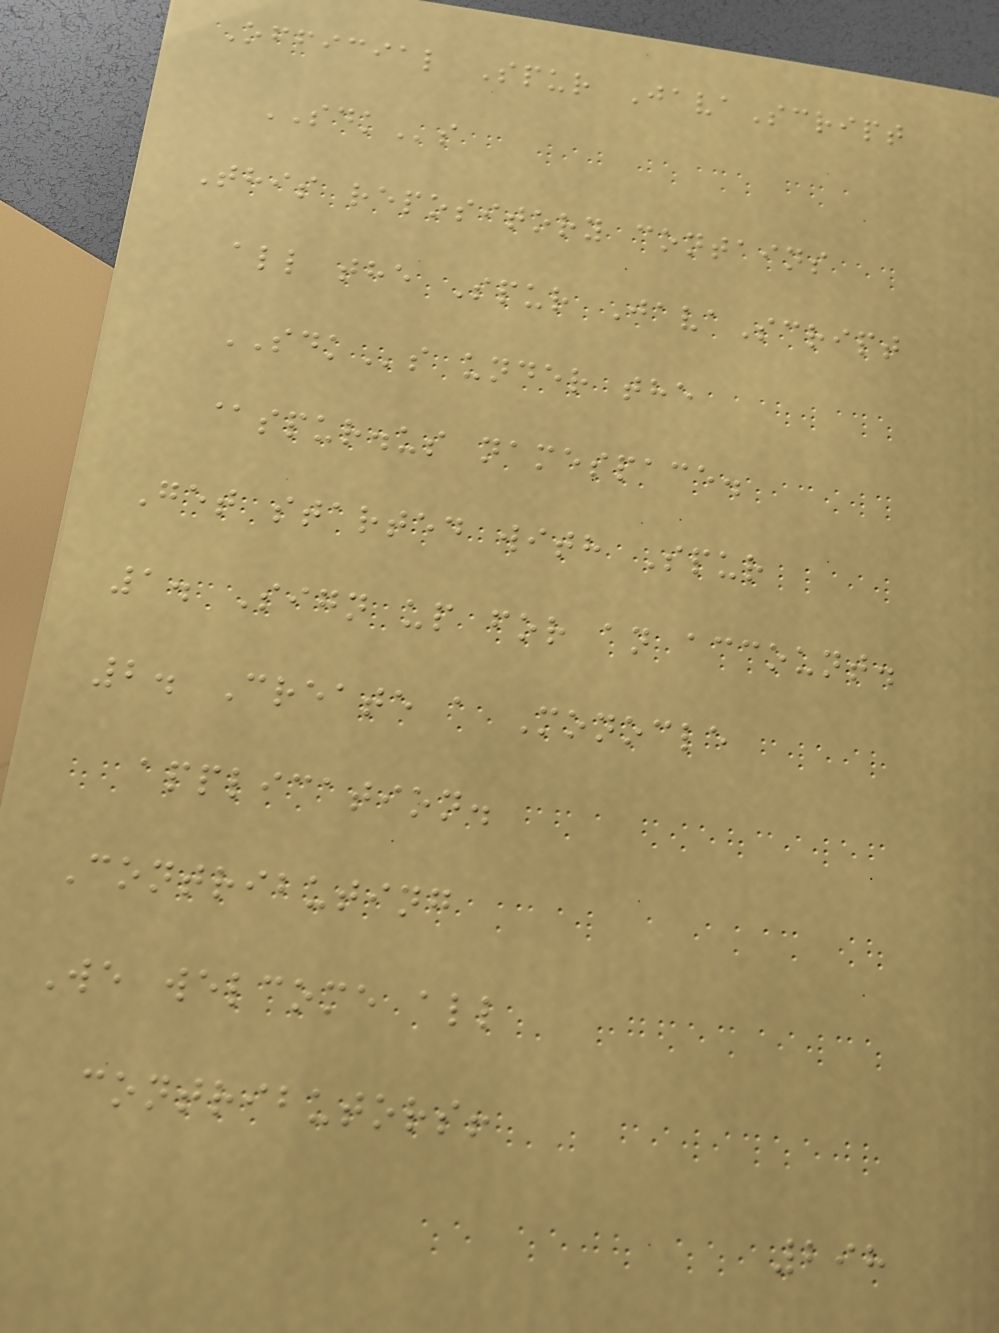Official Spur JavaScript
SDKs
This repository contains
all the Spur JavaScript
SDKs under the
@spur.us namespace.
Get started with Spur
1. Sign up for an account.
2. Create a Monocle
application.
Contributing
We welcome all
contributors!
298
